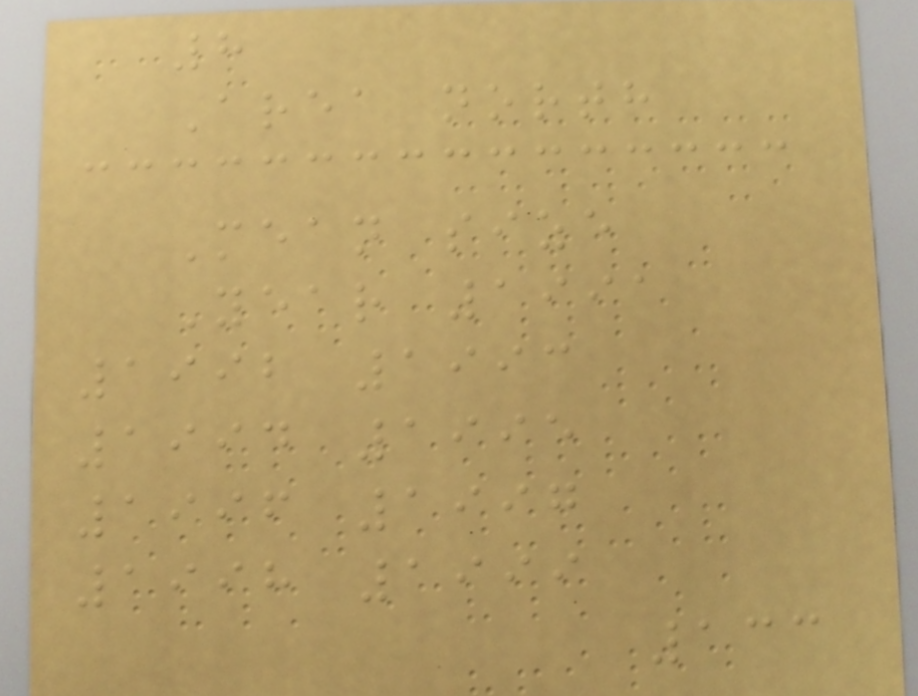8
Area north
Mean size
Year 1991
1992 1993
1994 1995
1996 1997
1998 1999
133
